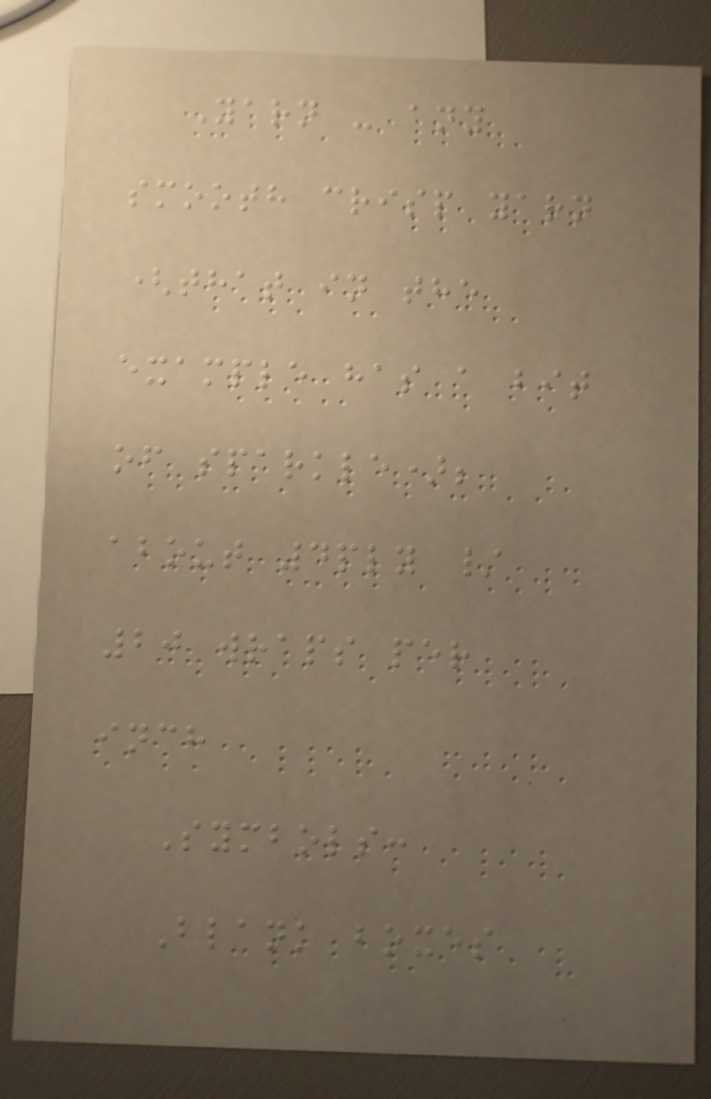Yarn - any
smooth crisp yarn
(that in the
example has a bit
of sparkle);
about 4ply /
20 wraps per
inch
Symbols:
Blank boxes
